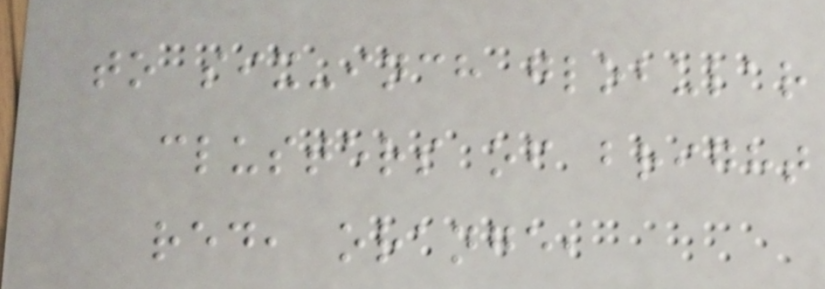to six-inch globular
clusters of bright
red, orange,
